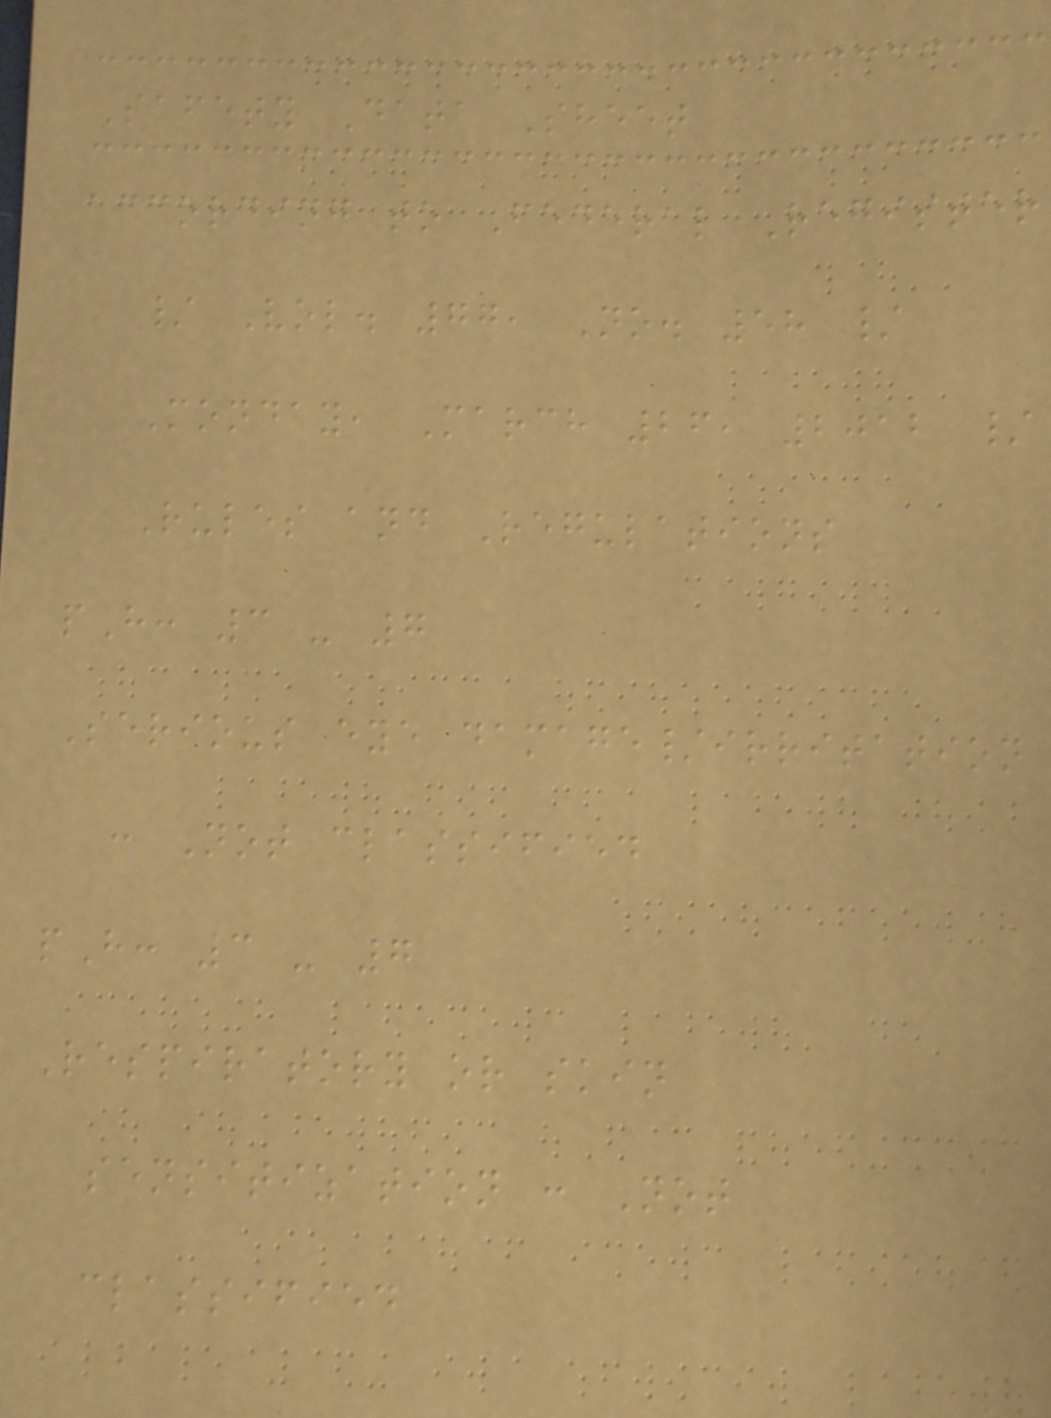Safety Data Sheet
according to Federal Register
/ Vol. 77, No. 58 /
Monday, March 26, 2012 /
Rules and Regulations
pH: 3 - 7
Serious eye damage/irritation
: Not classified
pH: 3 - 7
Respiratory or skin
sensitization : Not
classified
